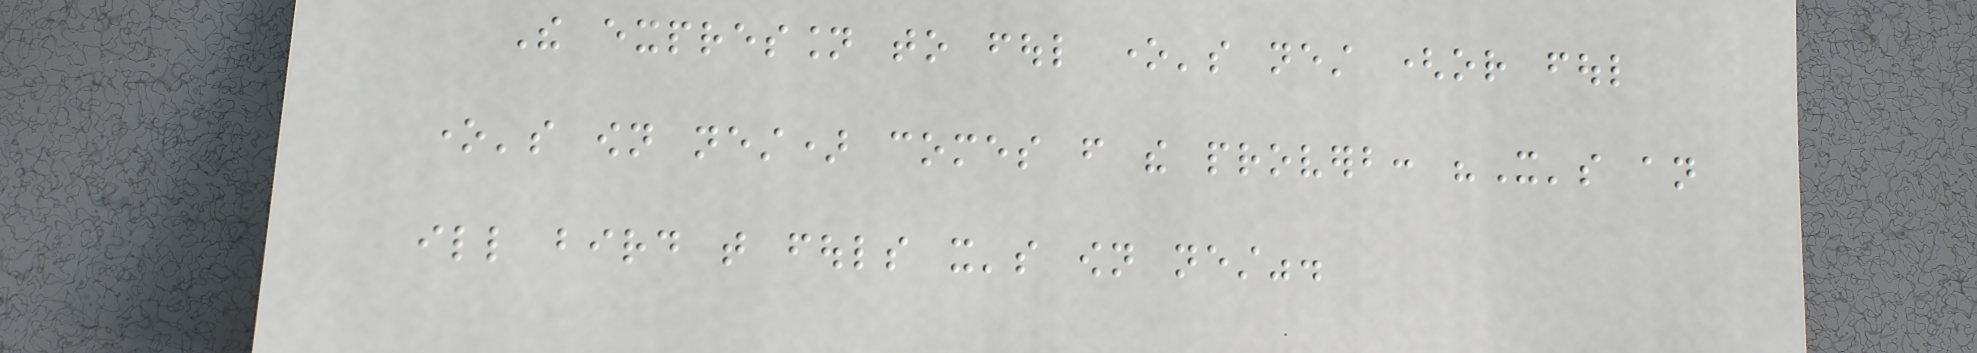The expression to foul one's nest (or foul
one's own nest) comes from the proverb: "It's an
ill bird that fouls it's own nest".
